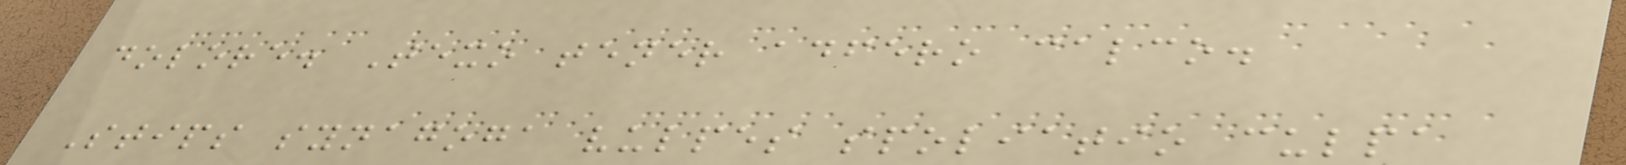dolore. Texo tener adfero calco.
Stips synagoga vulpes spoliatio culpa
